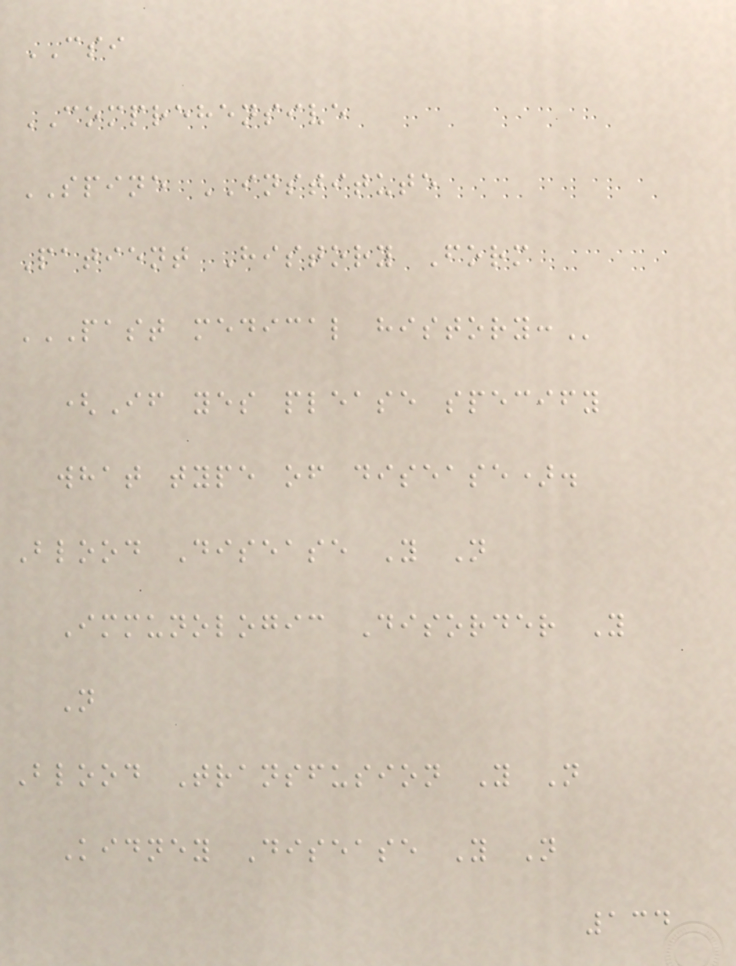CSI
COMPREHENSIVE
SPINE INSTITUTE
Patient History Form
PAST MEDICAL HISTORY:
(If yes please specify
what type of disease).
Blood Disease Y N
Immunologic Disorder Y
N
Blood Transfusion Y N
Kidney Disease Y N
134
